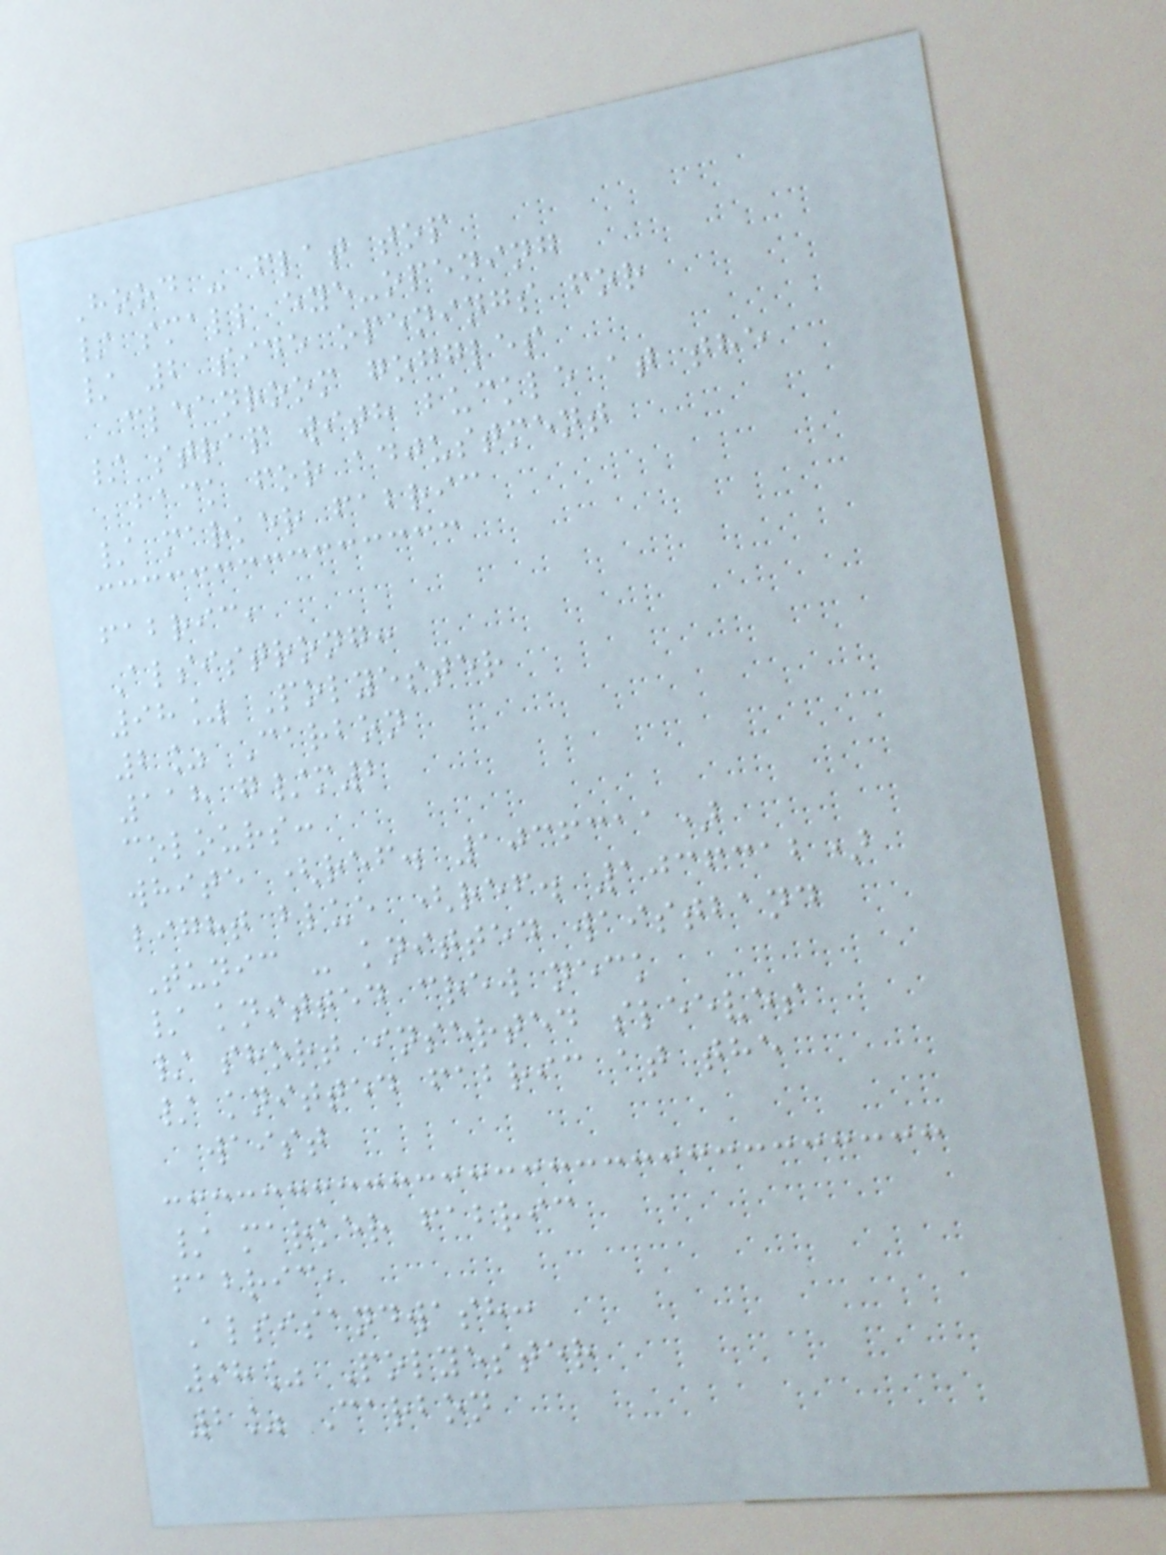Hood - flat top
/ small eye-opening
/ 2 side openings for
cleanroom goggles
/ strap with buckle at the
back for adjustment
/ marker fabric
fabric,
Alsistrong:
98% Polyester
2% Carbon
118 g/m2
colours:
white (ref. 1036311)
light blue (ref. 1036312)
Tunic - knitted waistband
/ knitted crew neck
/ short inserted sleeves
/ knitted fabric at the
waist
/ marker fabric
fabric,
Alsisandwash:
98% Polyester
2% Carbon
